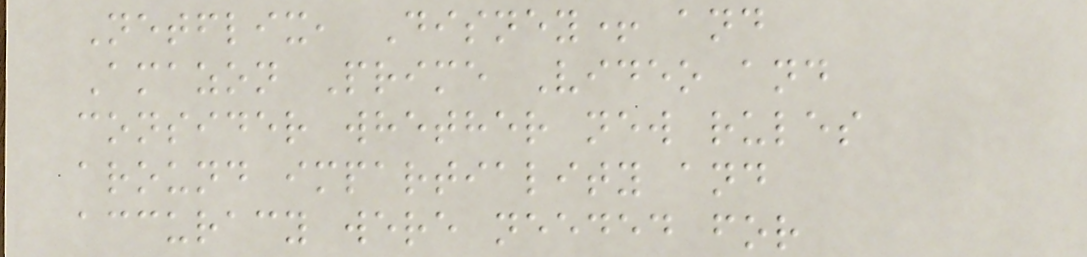Netflix, Disney+ and
Amazon Prime Video and
consider whether new rules
around impartiality and
accuracy were needed for
